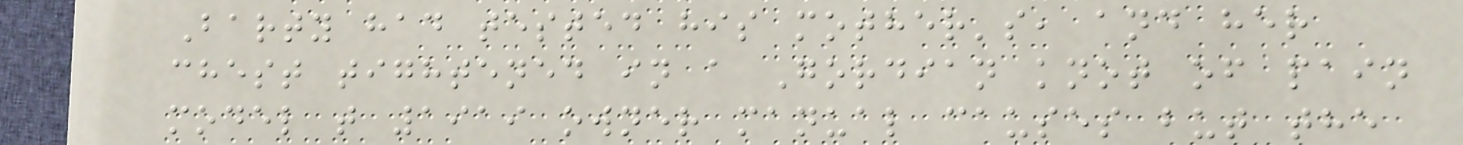Barty had tested his mother's, and her
chest tightened in a Gordian knot of pain
model t 1919 owner manual causes but the
